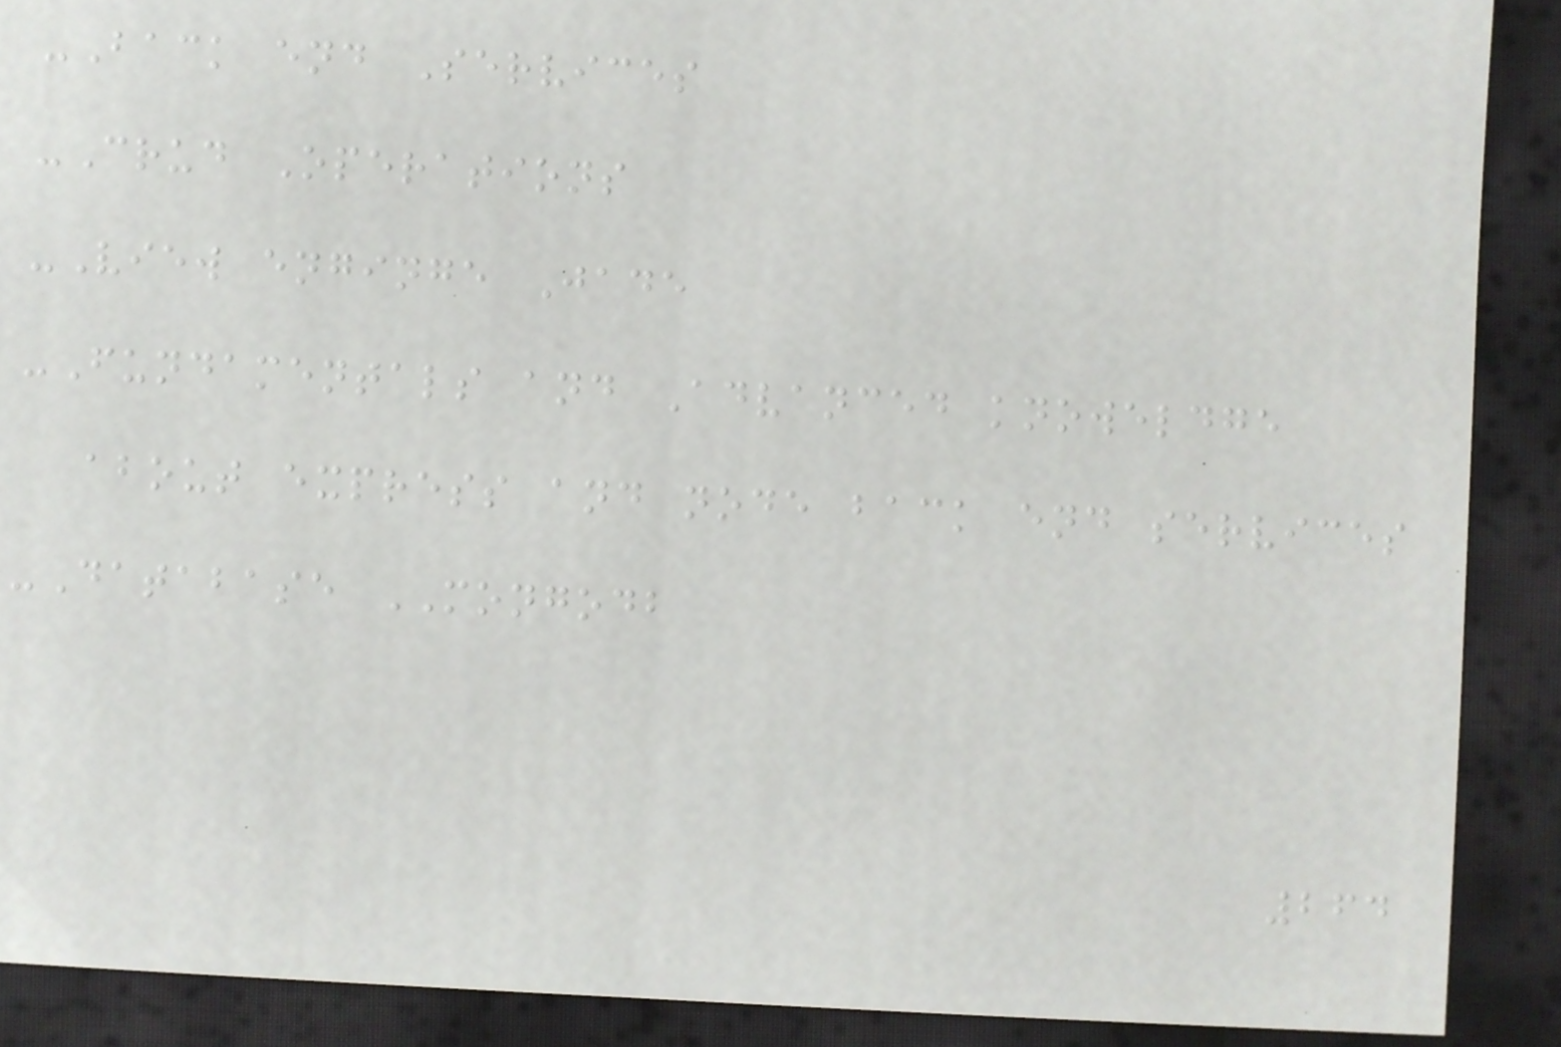-Back end Services
-Crud Operations
-View enginge Jade
-Fundamentals and Advanced knoweldge
about express and node back end services
-Database MONGODB
264
